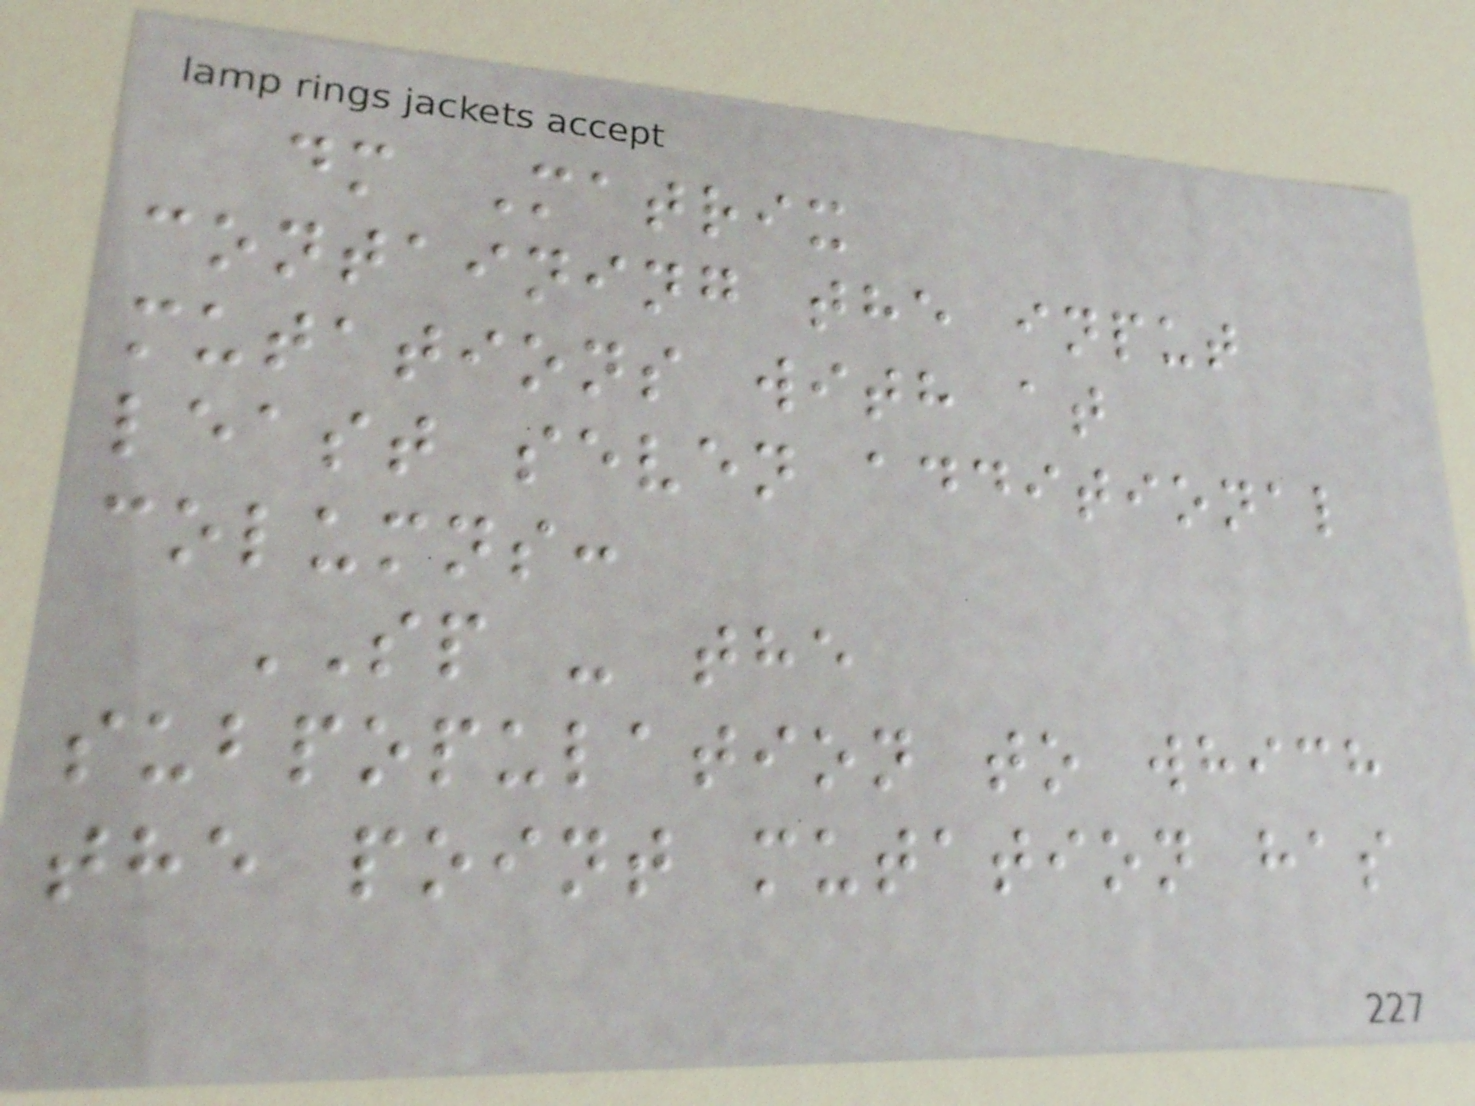dm Matrix
containing the input
mutations with at
least seven additional
columns:
SP - the
subpopulation to which
the point mutation has
